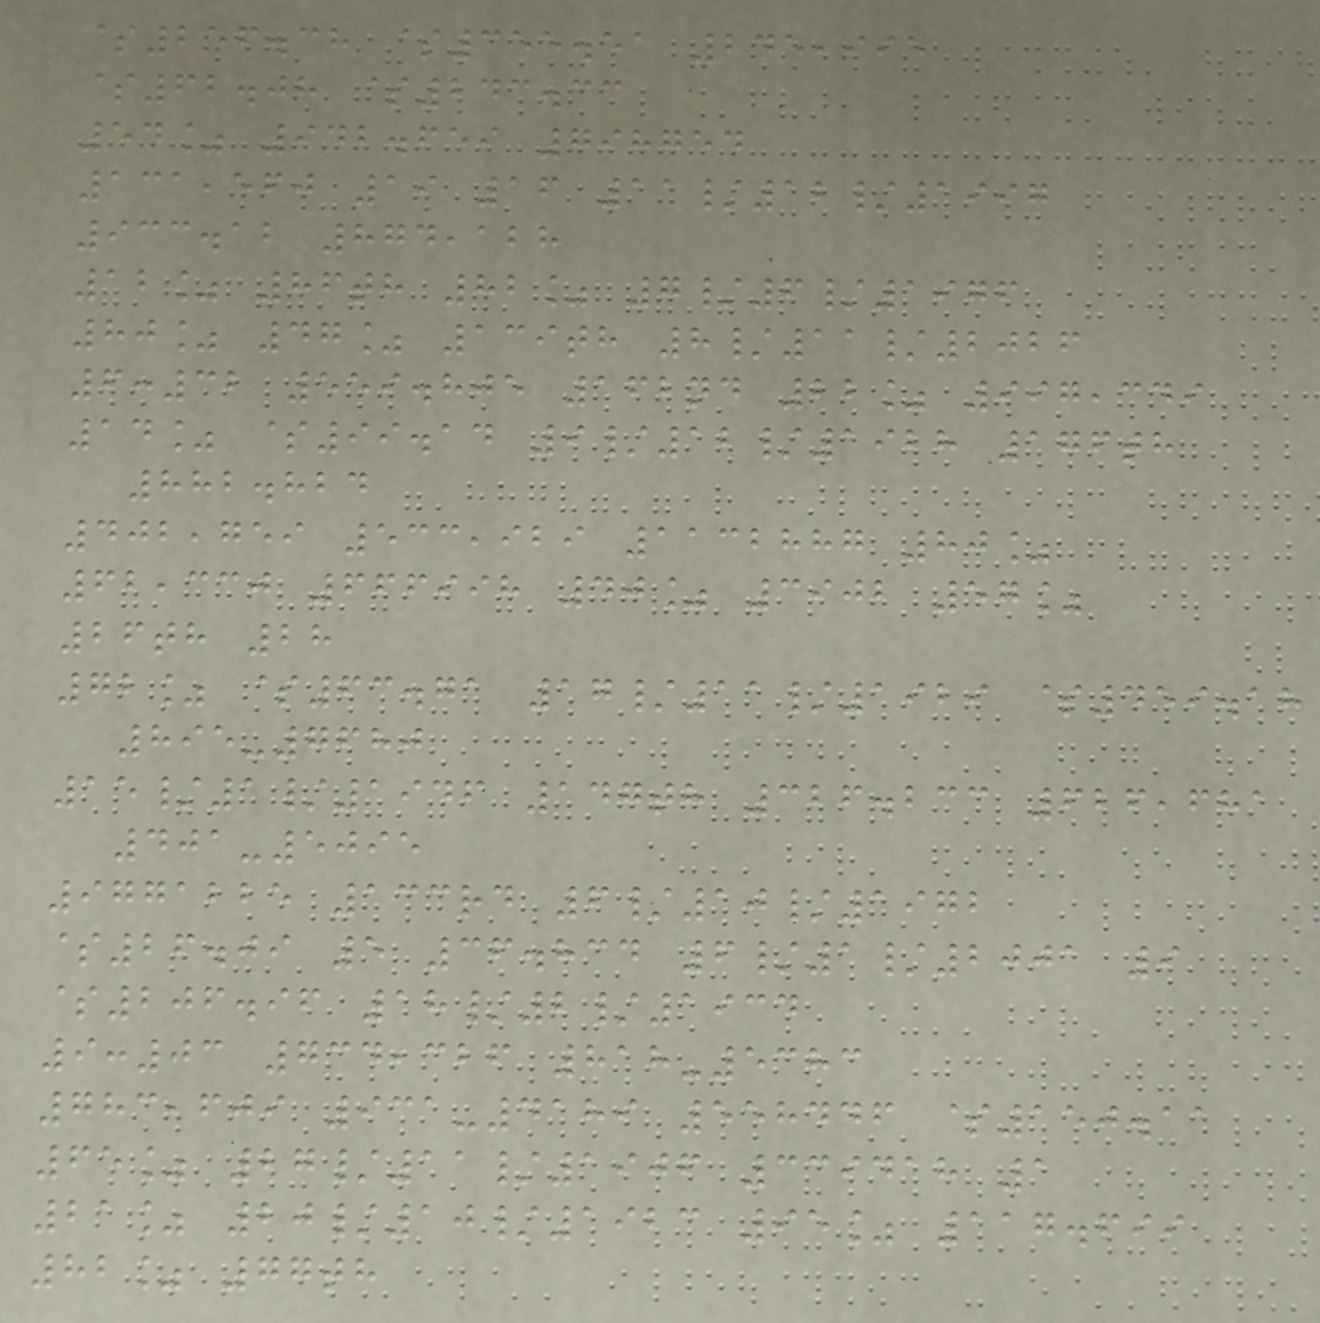$256.38 $355.51 245,995
$62.08 $243.33
54% 942.659 798754
131,560 19 16 11/12/1997
933.12 874,128
12% 86th 82% 7/6/1976
80% 47% 139th 8/11/2026
6:32 559.805 162nd 22% 997,349
14% $99.14 9/12/1928 176th
882.824
402,759 533,929 1132887 80%
62,330 666998 40% 3902 57%
26th 28
72% $63.71 17/11/1929 $459.18
895-7680
15/1/1946 147th 326.233 626,681
401-5095
9771225 133rd 6/10/1972
$26.09 5 36.834 6/1/2001 9
$206.96 18/2/1934
9:03 734,326 818-5383
783,609 931-4189 558446 $150.11
65% 27/11/1906 339418 1
21% 20/10/1923 95% 117.699
82% 77th
